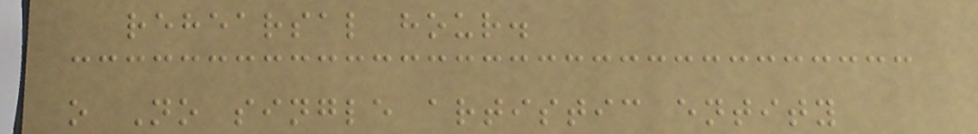rehearsal hour.
o No single artistic entity
